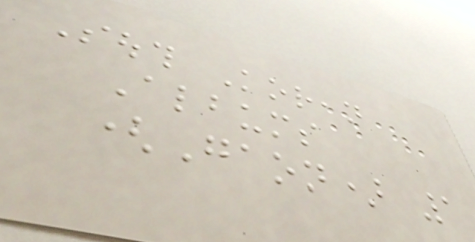South Korean
Albums
(Gaon) 1
